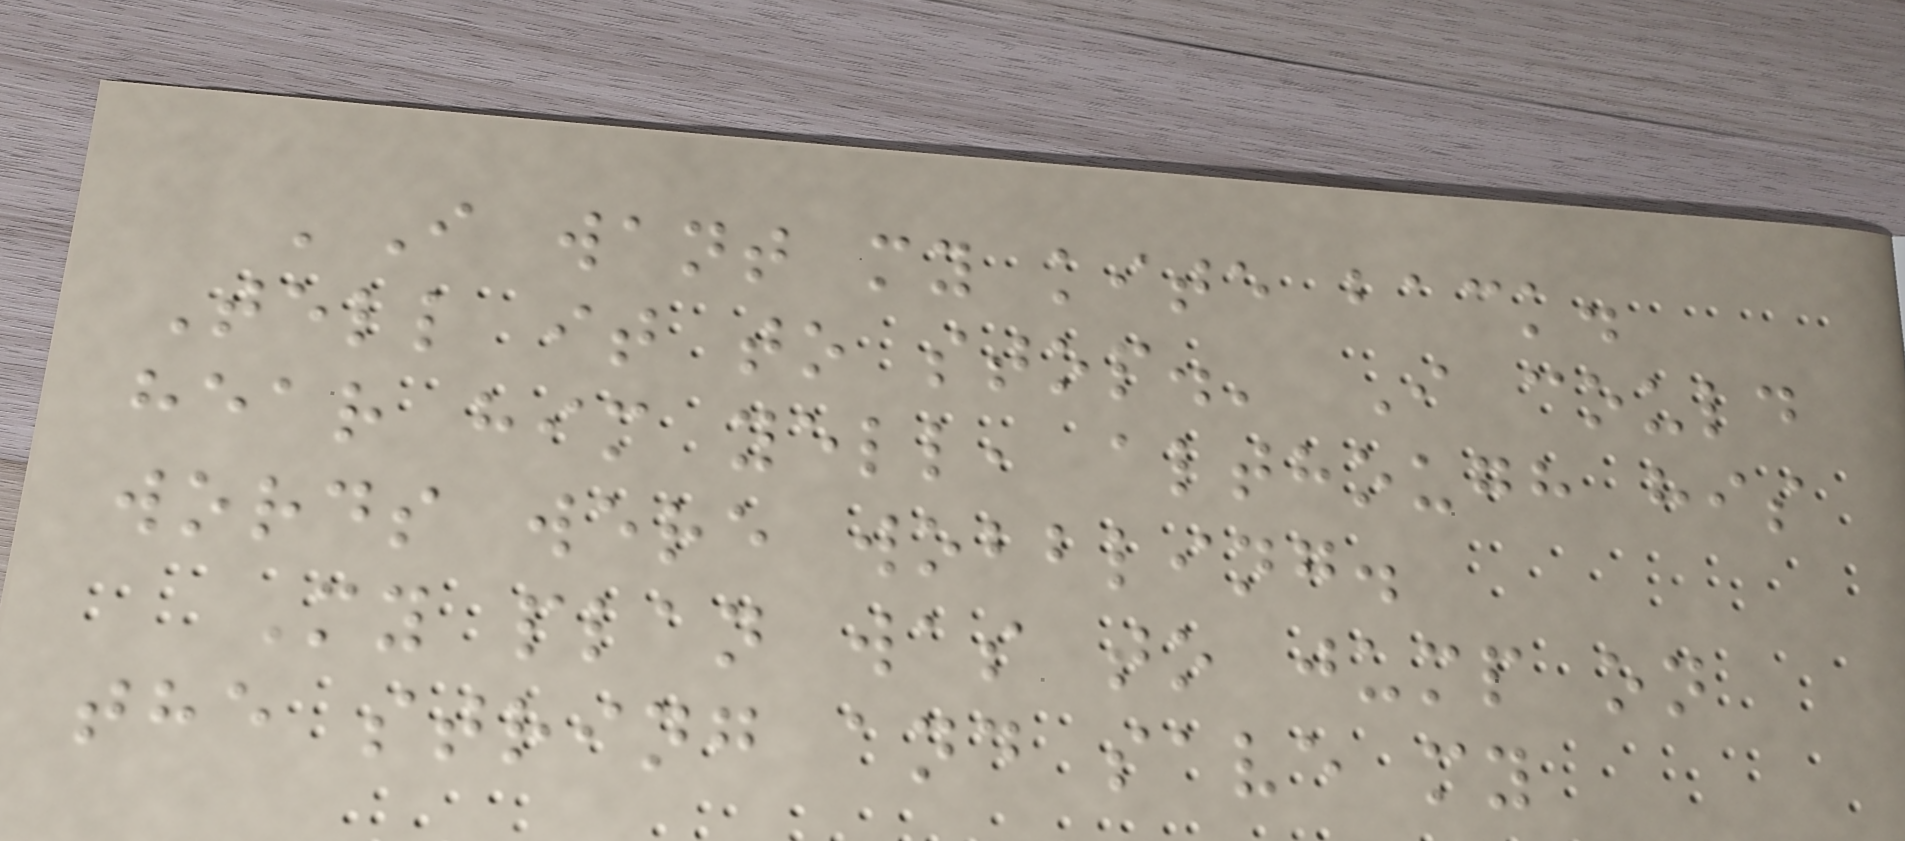'I want my kite back.
Tell it to stop.' I could
hear him yell, although his
words were wobbling.
My plan was to jump on
the string and save my
